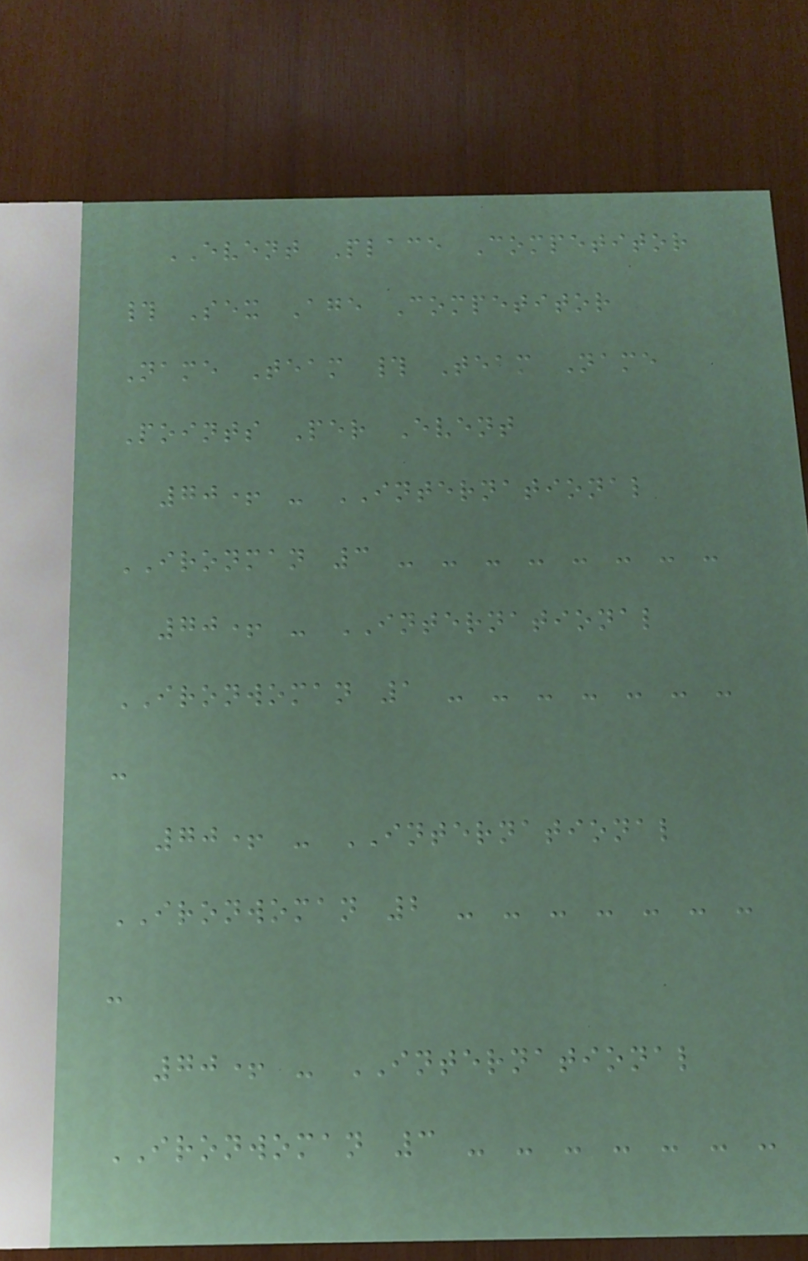EVENT Place Competitor
# Sex Age Competitor
Name Team # Team Name
Points Per Event
70+ - INTERNATIONAL
IRONMAN 3 - - - - - - - -
70+ - INTERNATIONAL
IRONWOMAN 1 - - - - - - -
-
70+ - INTERNATIONAL
IRONWOMAN 2 - - - - - - -
-
70+ - INTERNATIONAL
IRONWOMAN 3 - - - - - - -
